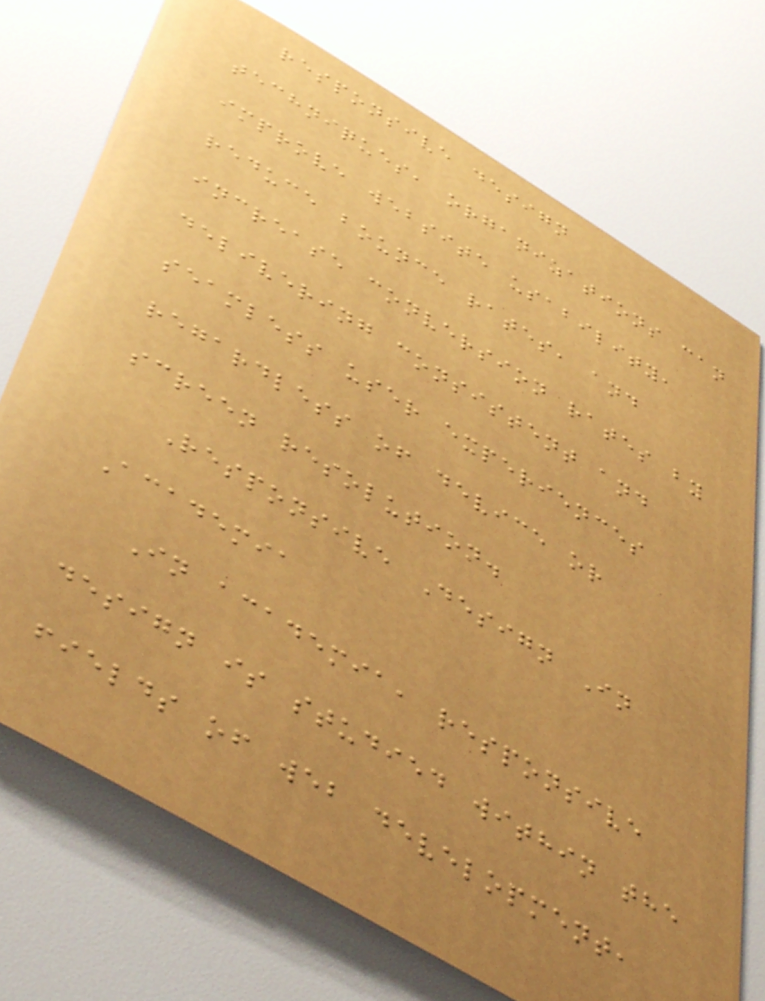responsive design
techniques, organizations can
improve website usability,
reduce bounce rates, and
increase conversion rates by
delivering consistent and
seamless user experiences
regardless of device or
screen resolution.
Responsive Design In
Academia
In academia, responsive
design is studied within the
fields of web development,
